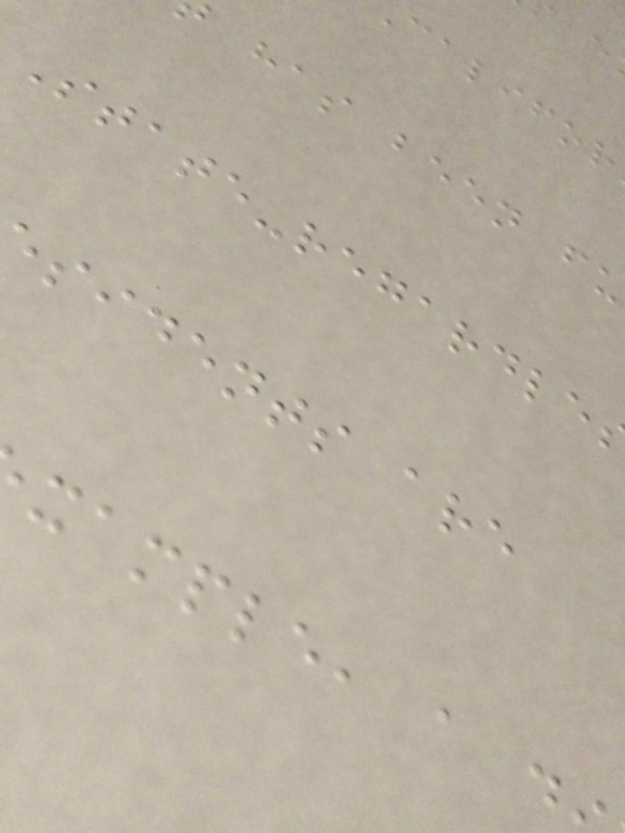has been fu
State-regardle
sidents are
xample, a d
